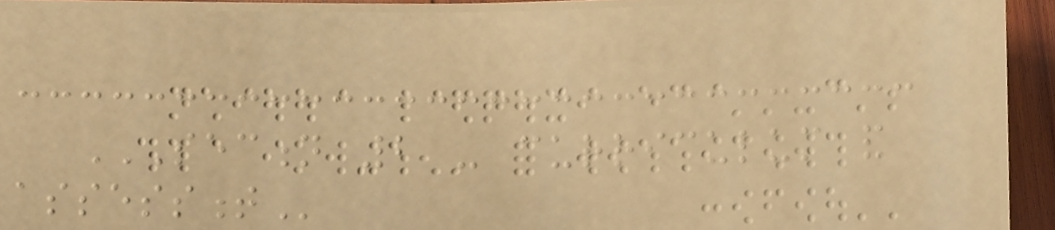SECTION 2 - CURRICULUM AND
ASSESSMENT
